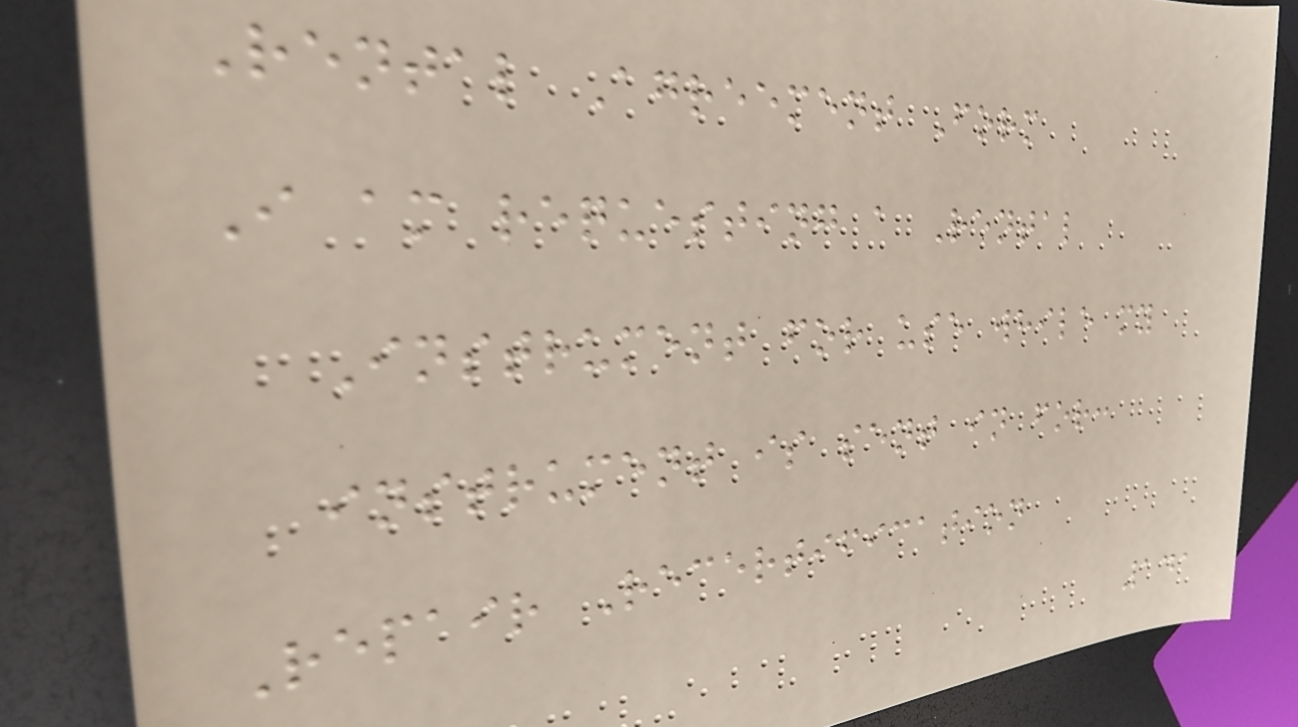Rental Agreement Form
I am requesting a Rental
Instrument for use while my
instrument is sent in for:
Repair Recertification
141
